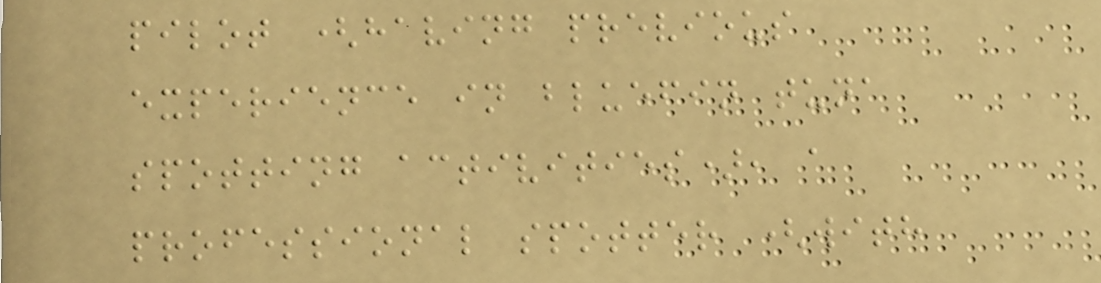pilot (having previous
experience in bluefin tuna
spotting activities), a
professional spotter (with
